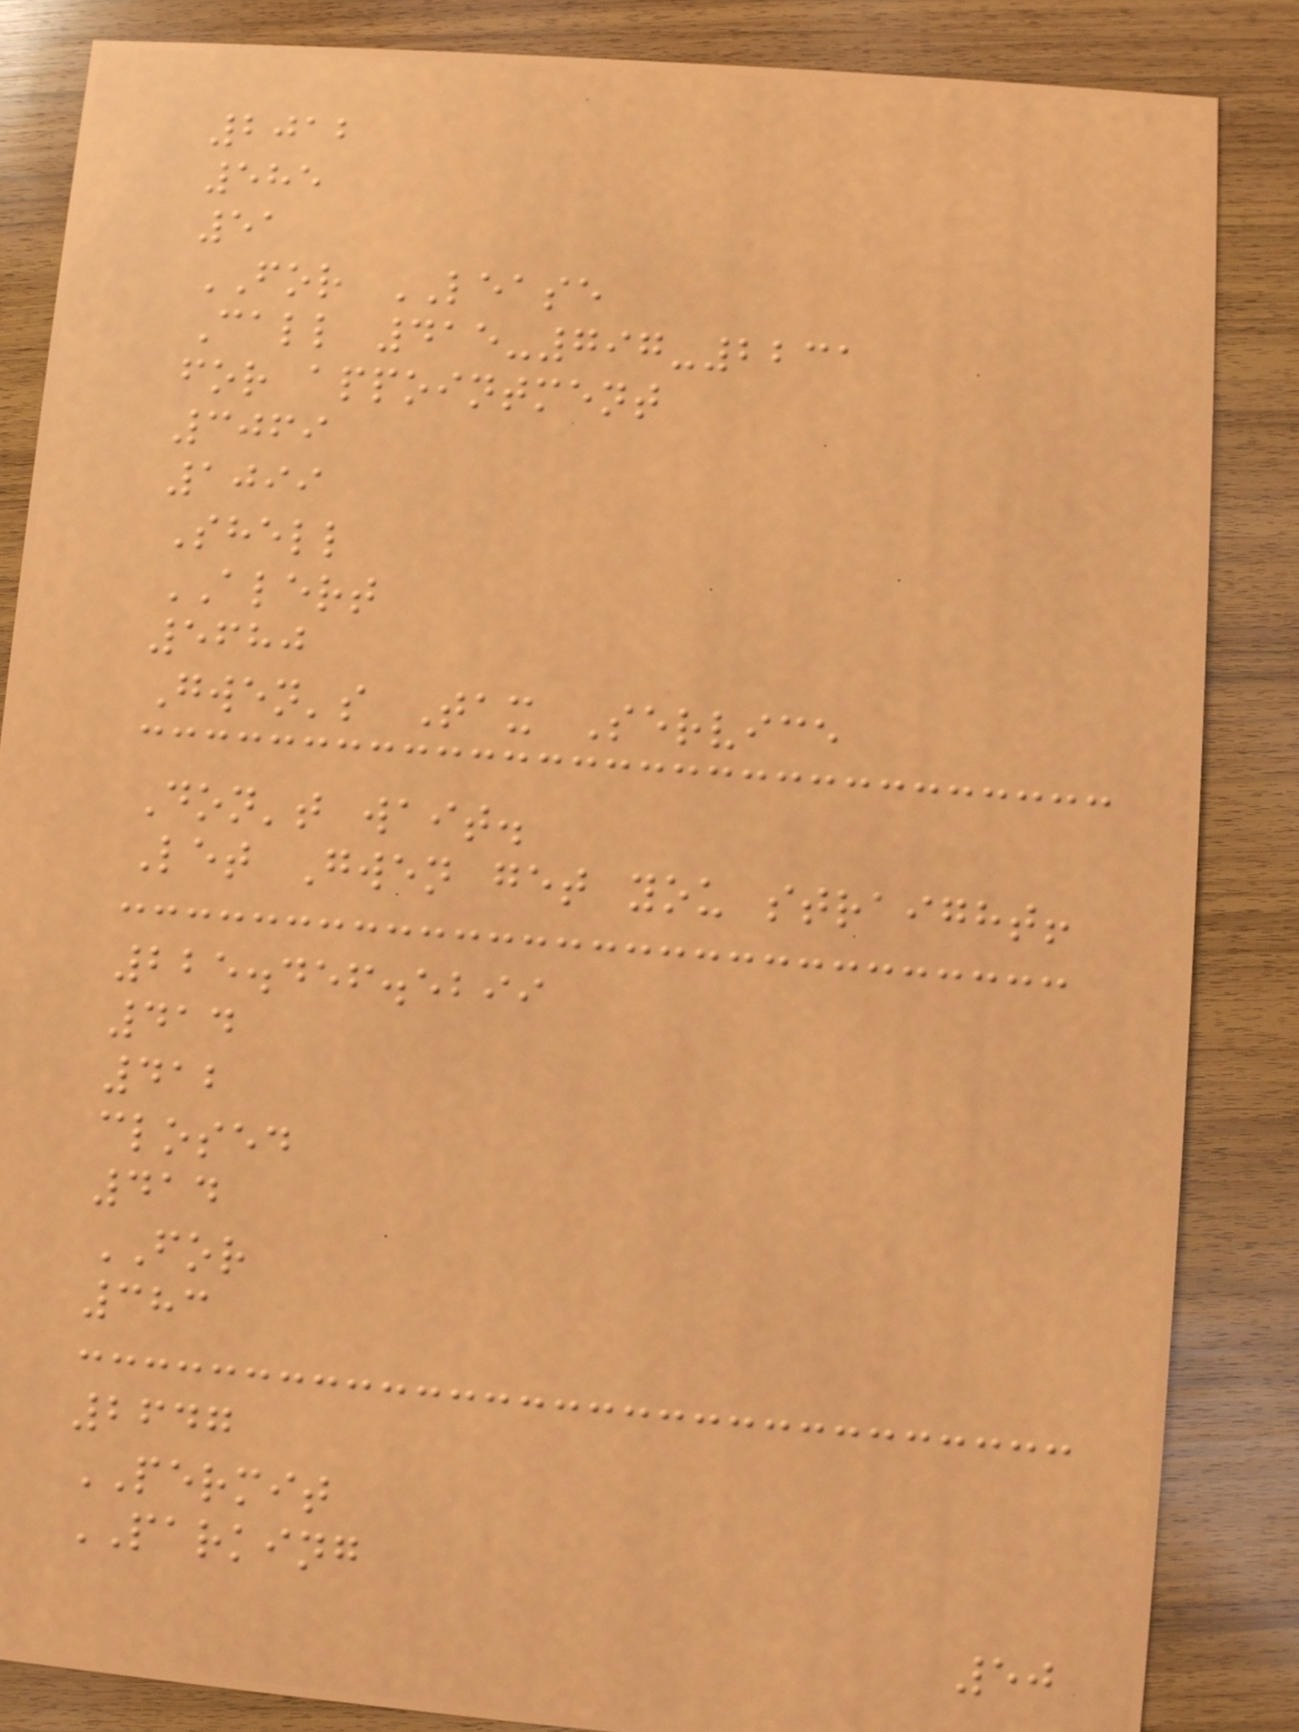2012
585
51
FOR LEASE
Call 415-797-2231
for appointment
3069
1099
Shell
ALERT
5680
Gwen's Tax Service
Don't wait.
Let Gwen get you straight!
225.456.5299
414
412
closed
414
FOR
383
2647
PERMIT
PARKING
50
